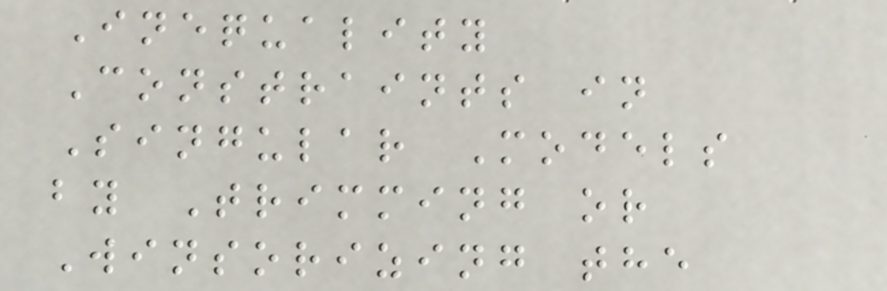Inequality
Constraints in
Singular Models
by Trimming or
Winsorizing the
